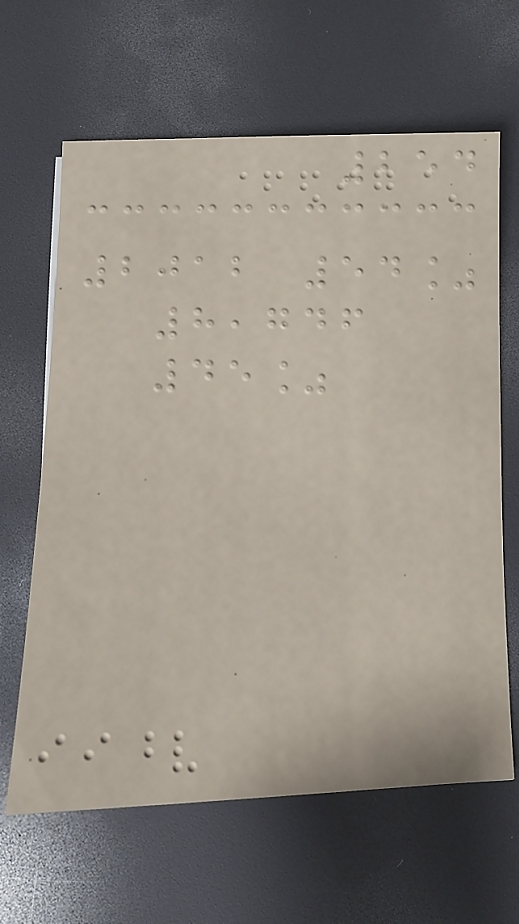254
2012 54%
8,746
45%
